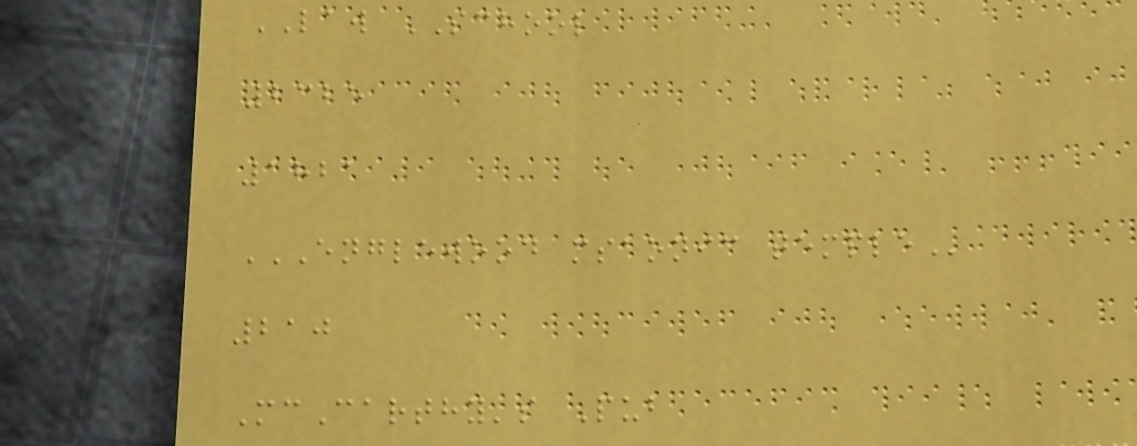LAW SCHOOL
2325
1821
ENGLEWOOD MSAONIC TEMPLE
210
McCarthy's Pub
